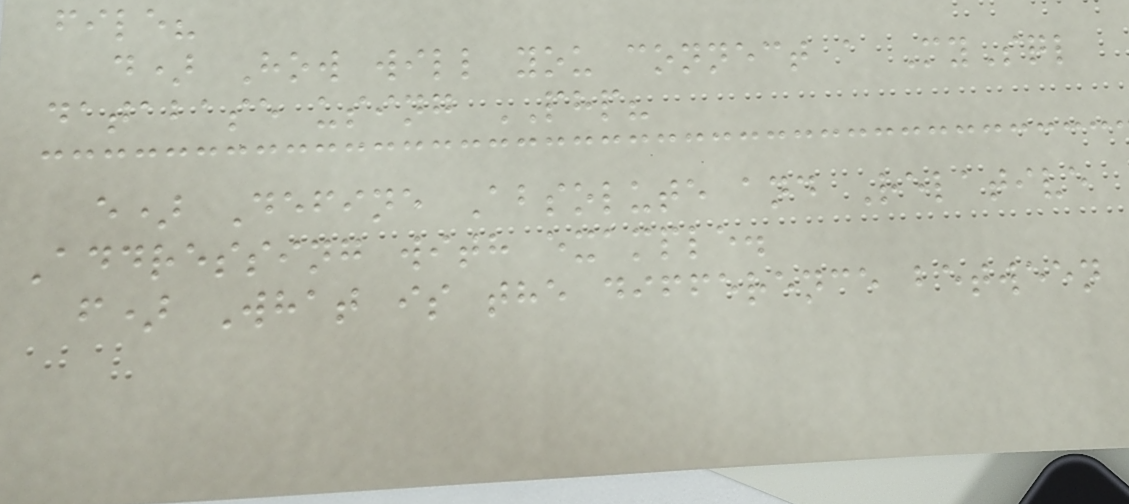file?
d) How will you connect a MySql
database using PHP?
e) Define Absolute and Relative
Addressing with example.
f) What is the difference between
